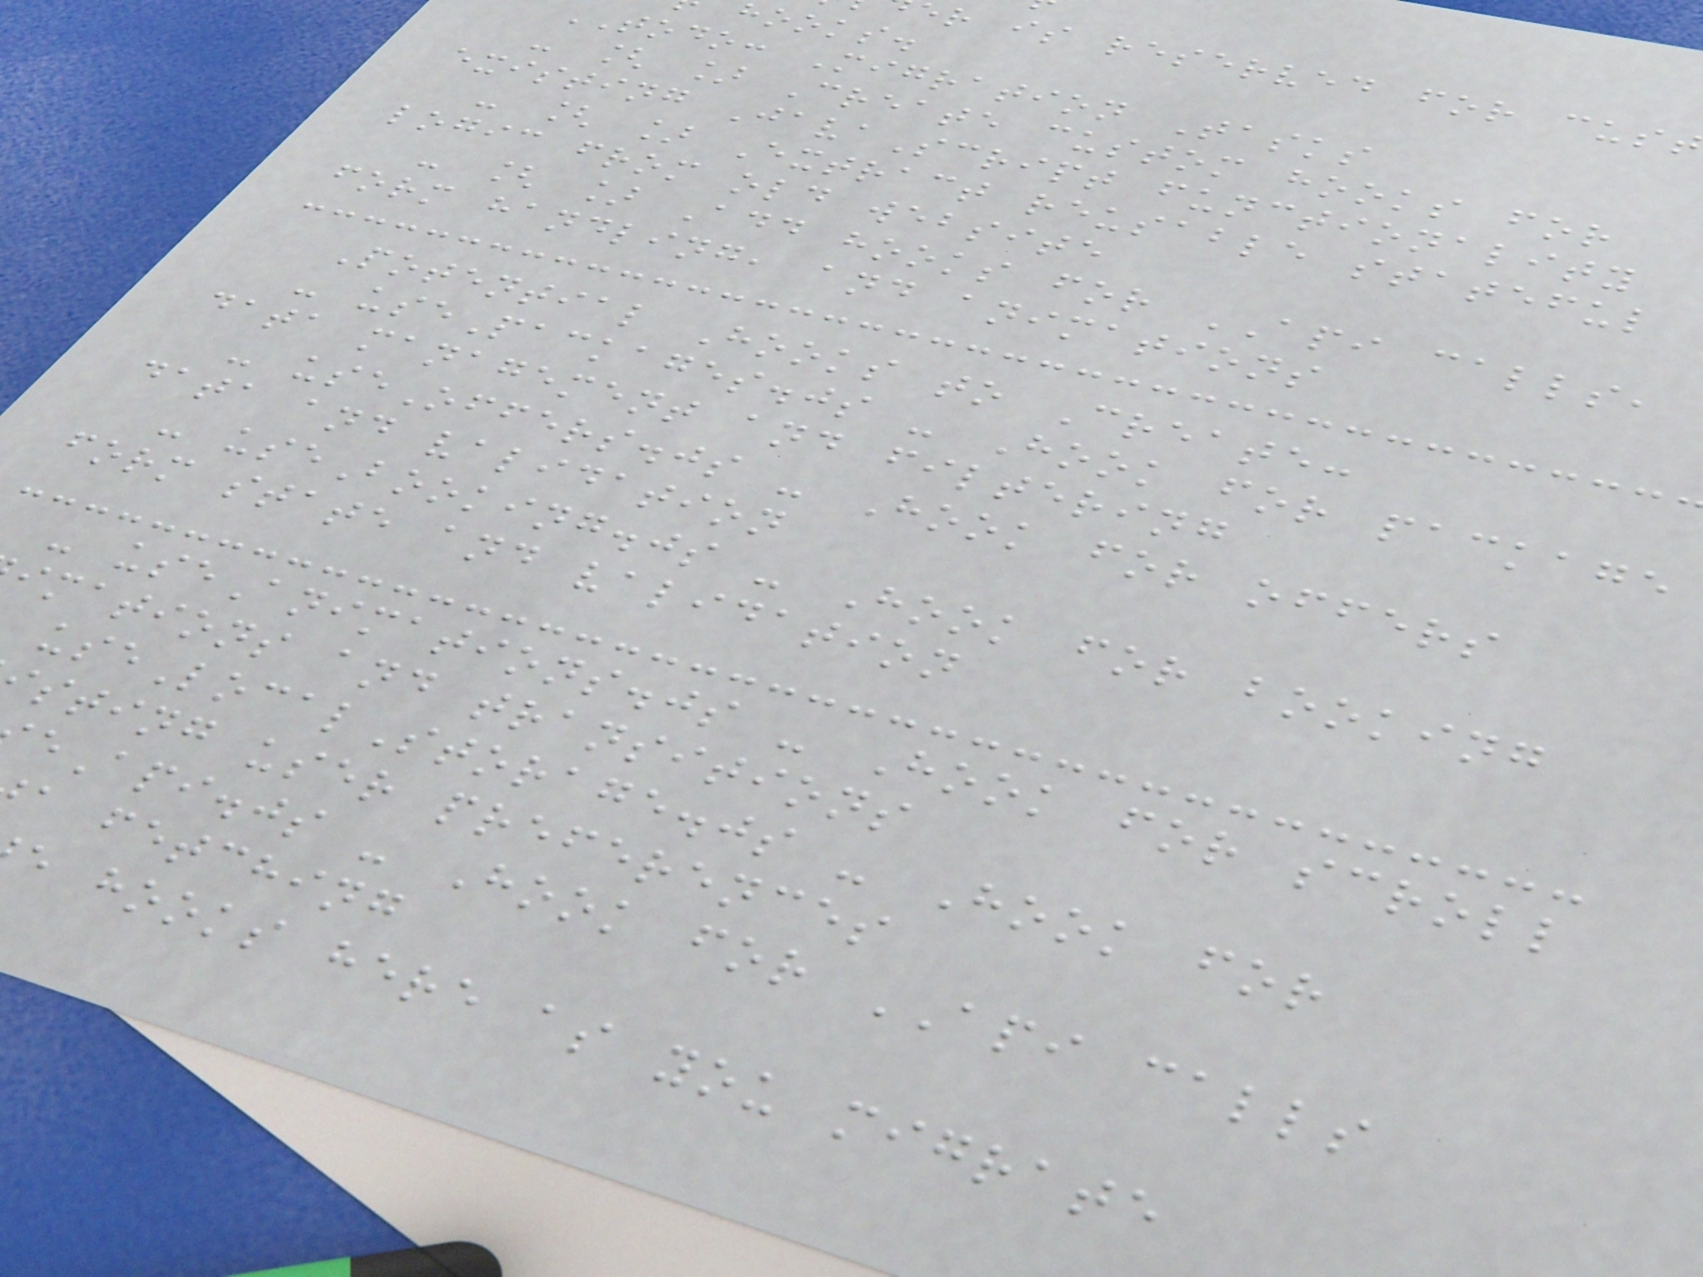r is reserved for cus
hooks.
TODO: Migration Tasks
- [ ] Create custom hooks for
existing JavaScript functionality
- [ ] Extract reusable stateful
logic from old website
- [ ] Add hooks for API calls,
form handling, and animations
Potential Hooks to Create:
- usePackages.js - Hook for package
data management and filtering
- useOffers.js - Hook for offers
data and validation
- useBooking.js - Hook for booking
form state and validation
- useAnimations.js - Hook for scroll
imations and transitions
useLocalStorage.js - Hook for
sting user preferences
eApi.js - Hook for API calls
a fetching
e hooks here as you migrate
